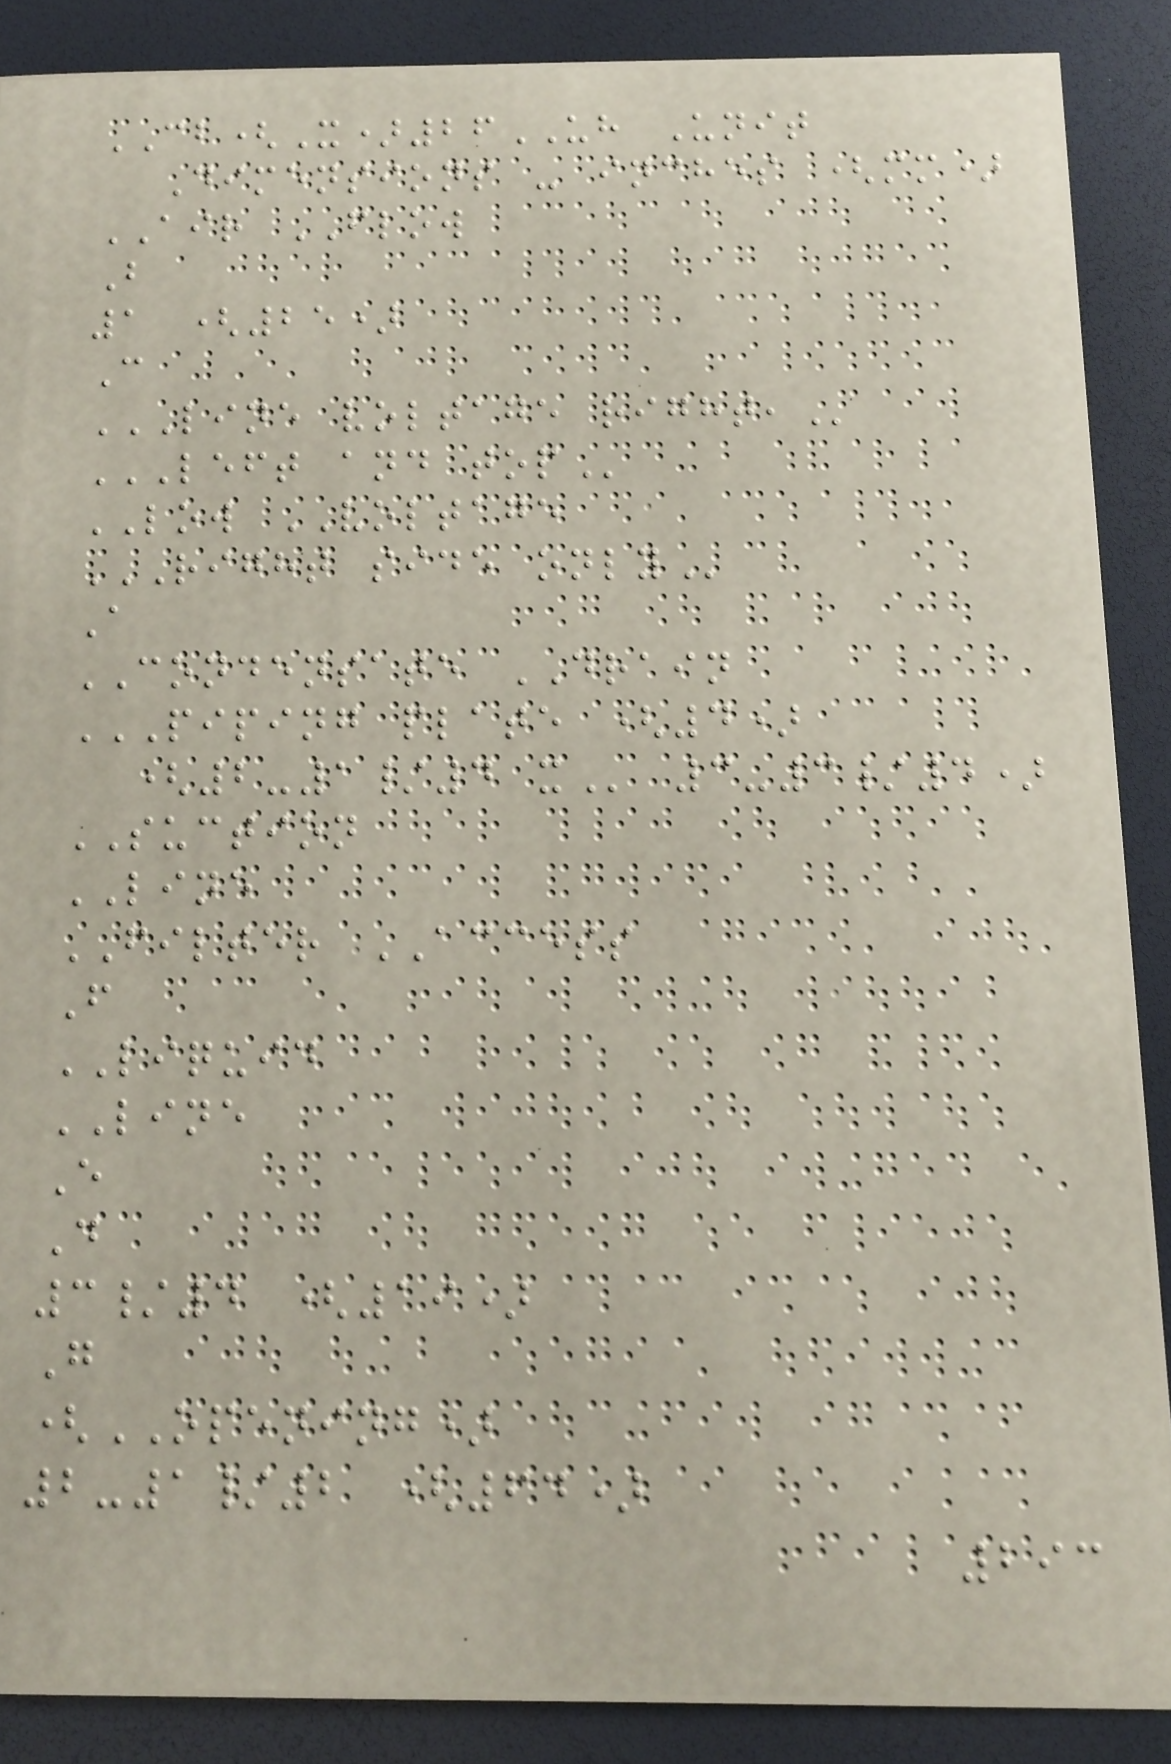CB(X)26UH Unit
Dimensions - inches (mm)
AIR FLOW
B
1 (25)
C
LINE VOLTAGE RIGHT,
LEFT AND TOP
LOW VOLTAGE
RIGHT SIDE ONLY
A
CONDENSATE DRAIN
PIPING PLATE (4)
(2-1/4 X 3-3/4)
SUCTION
LINE
FILTER ACCESS
F
LIQUID
LINE
E
D
3/4 (19)
G
(OPENING)
2-1/2 (64)
293
